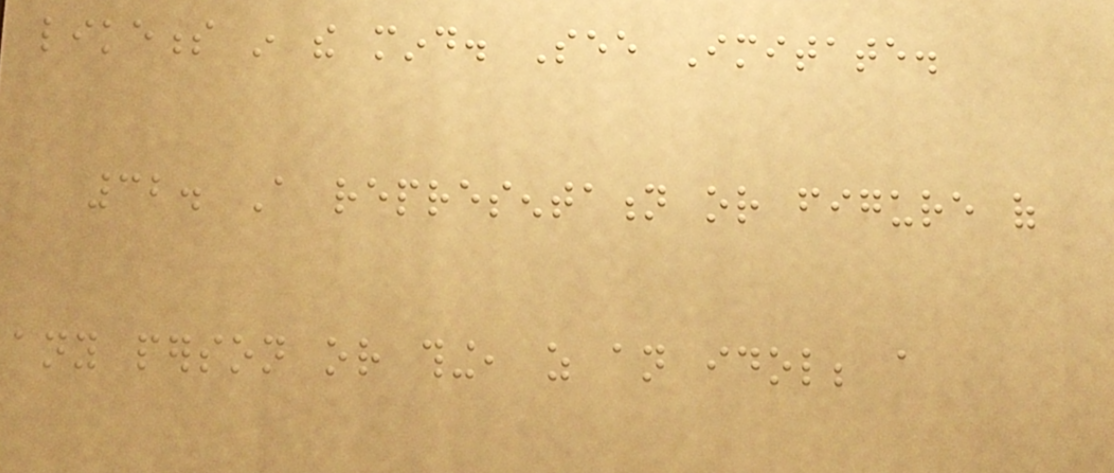likeness in the mind. See Imitate.
32. A representation or figure of
any person or thing, as an idol; a
